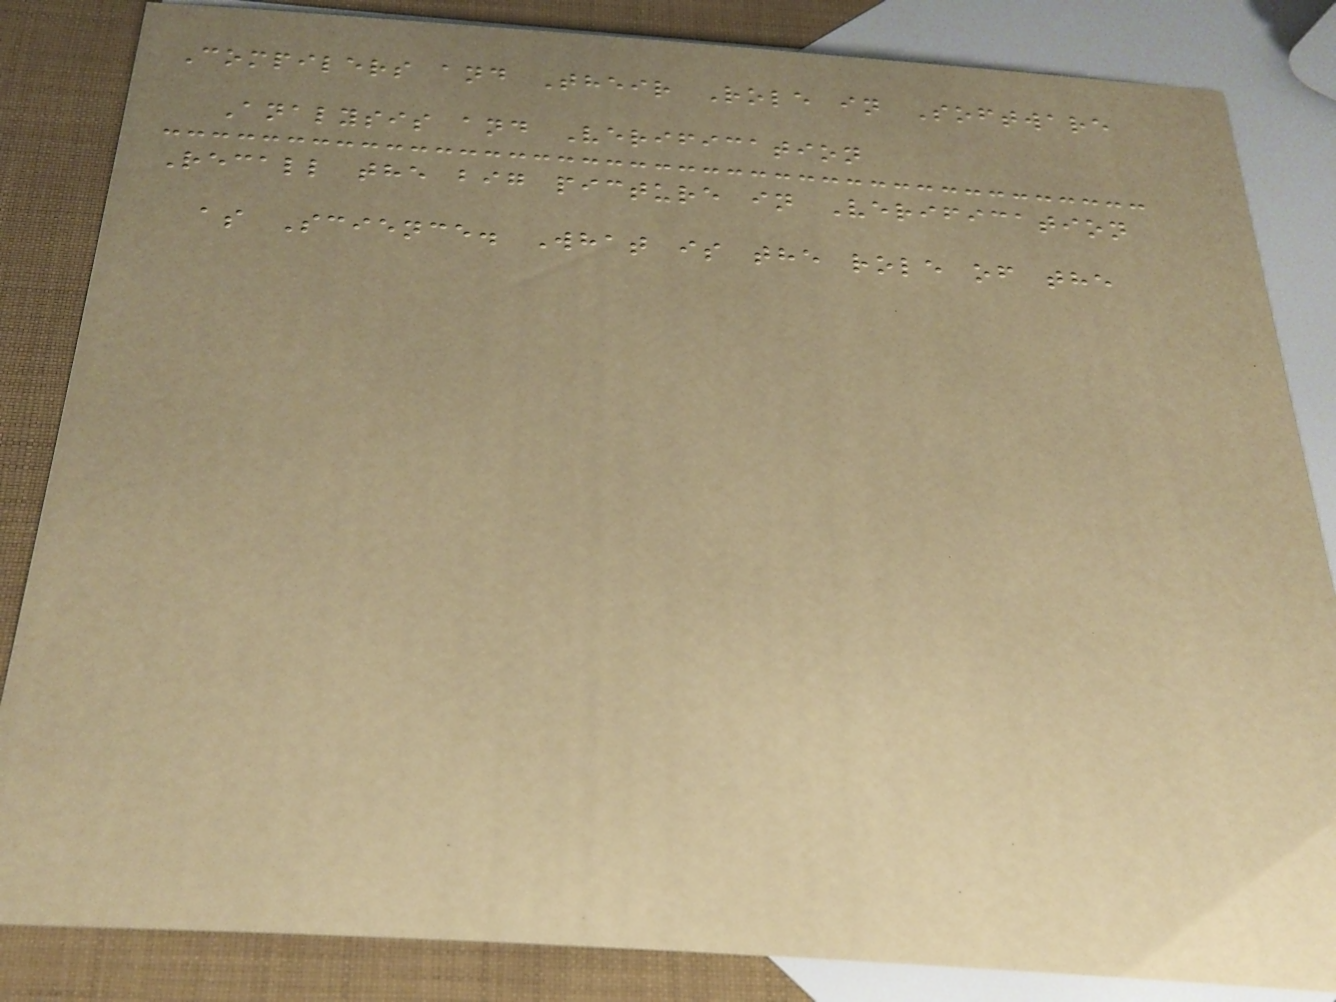Compilers and Their Role in Software
Analysis and Verification
Recall the big picture in Verification
as Science. What is the role of the
